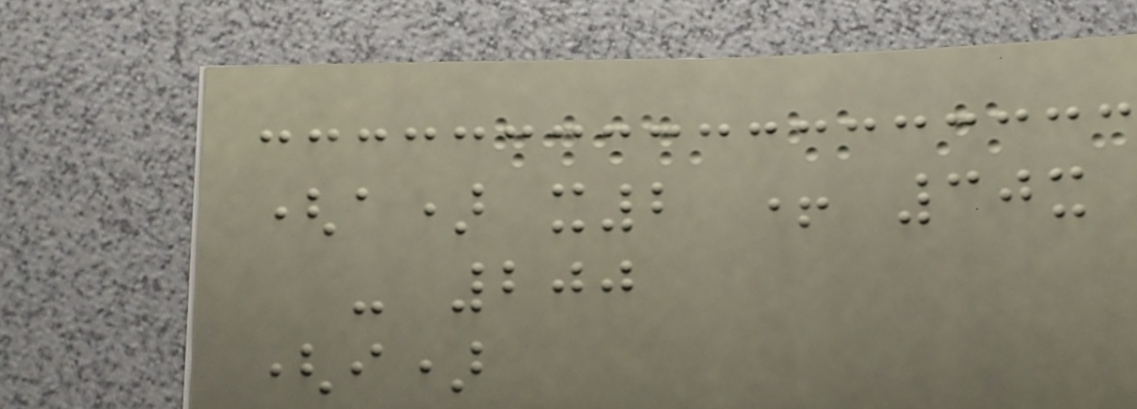(a) x2 + 30x
- 200
(i)
